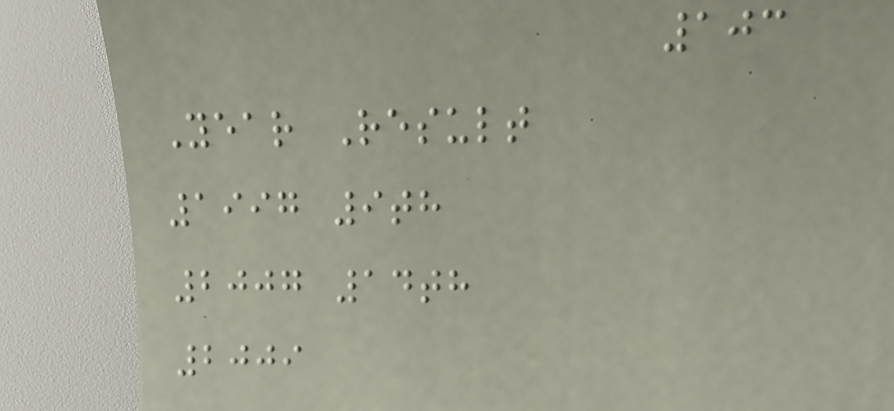103
Year Result
1997 9th
2007 14th
2009
